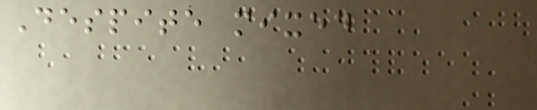Despite mixed
